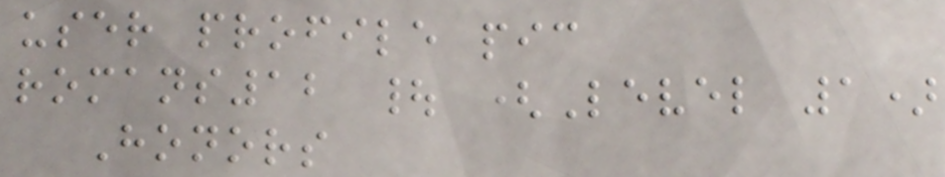user profile pic
romans12 | (Level 1)
Honors
